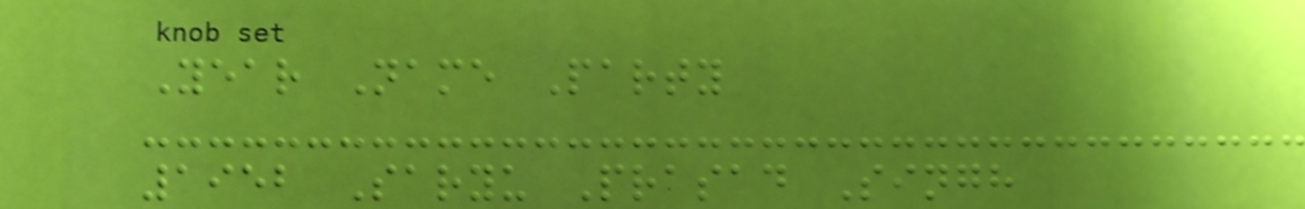Year Name Party
1952 Saryu Prasad Singh
